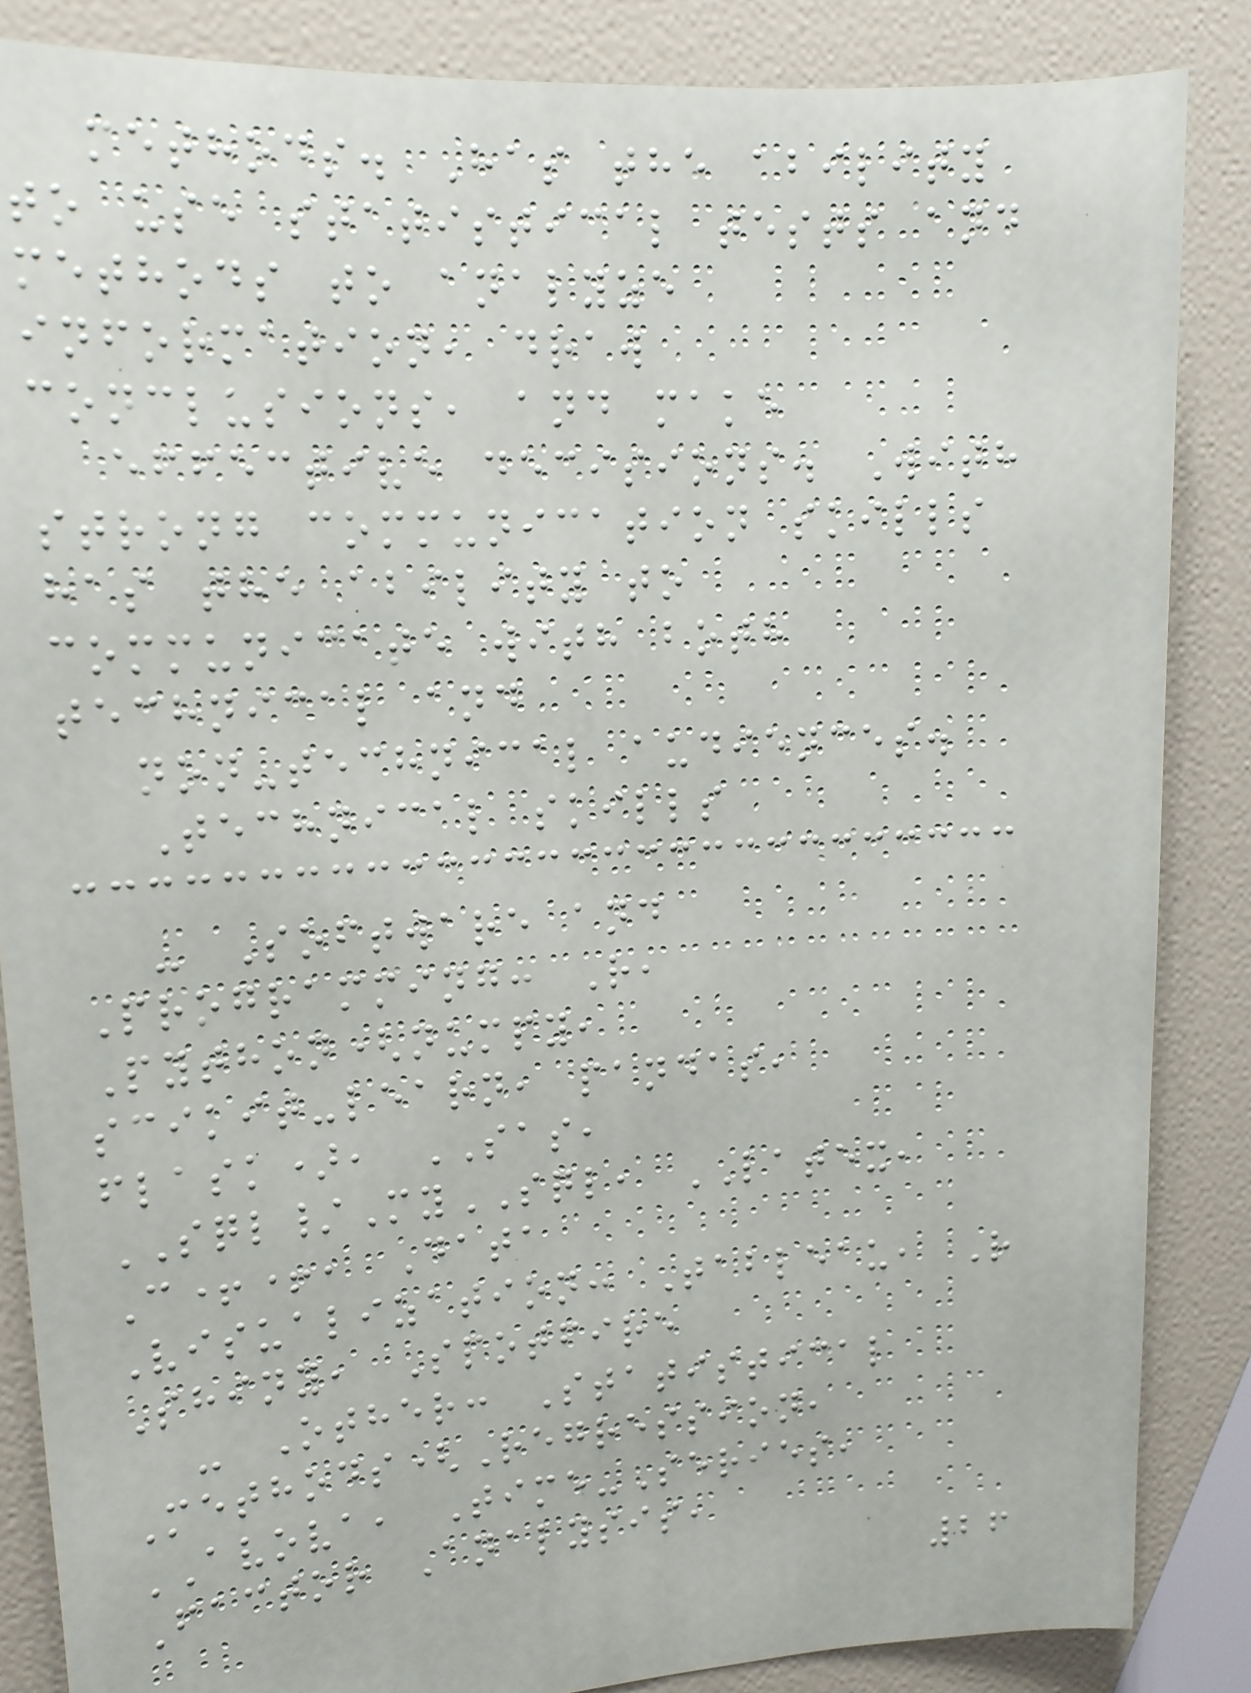methods. Has the ability
to use statistical tests and
methods to analyze
information, draw
conclusions, and make
effective decisions. With
strong communication skills
has the ability to
communicate with both
technical and
non-technical audiences.
Technical skills
- Software and
Programming: R,
Python(numpy,
scikit-learn, pandas,
flask), SAS,
SQL/MySQL, LATEX,
C++, Data
Visualization: Tableau, R
Shiny, Spotfire
- Other: Statistical
Methods(Regression,
AVOVA, Time-Series,
Factor Analysis,
26
